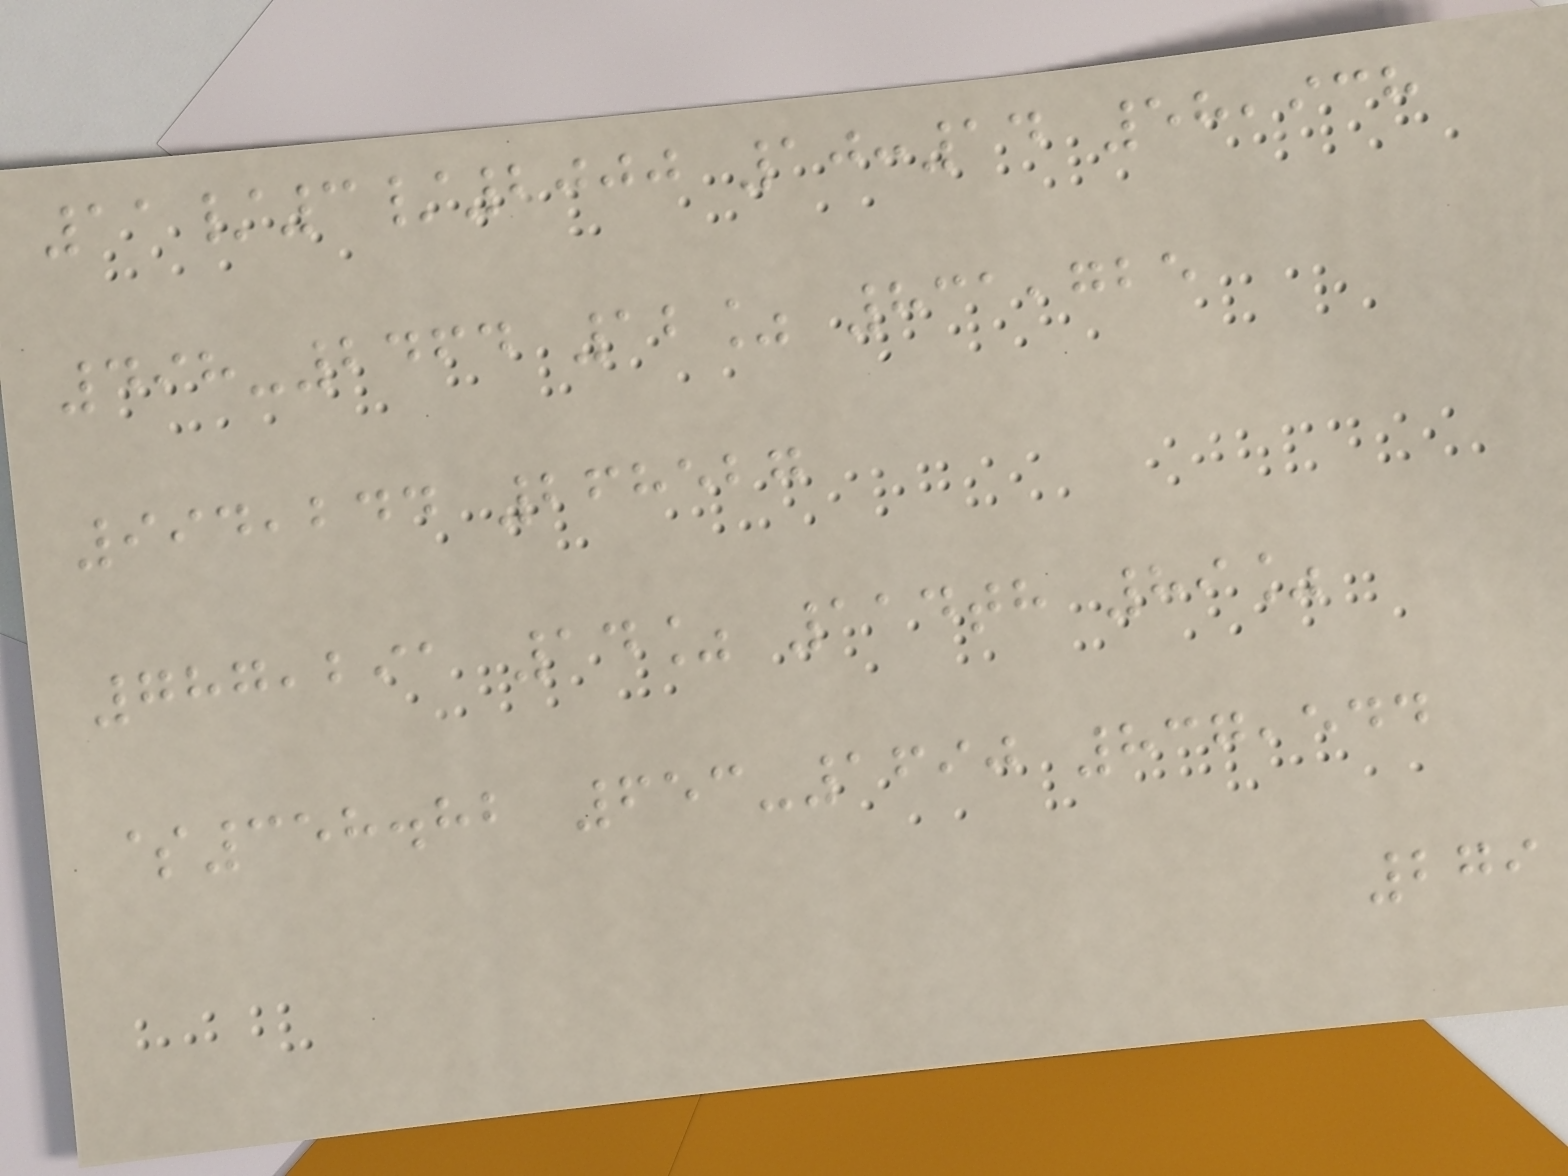11/3/2000 10:14 58,938
498-2464 12% 831,725
994,244 268527
787,291 14% 114th 89%
$358.82 653-1690 837,544
279
